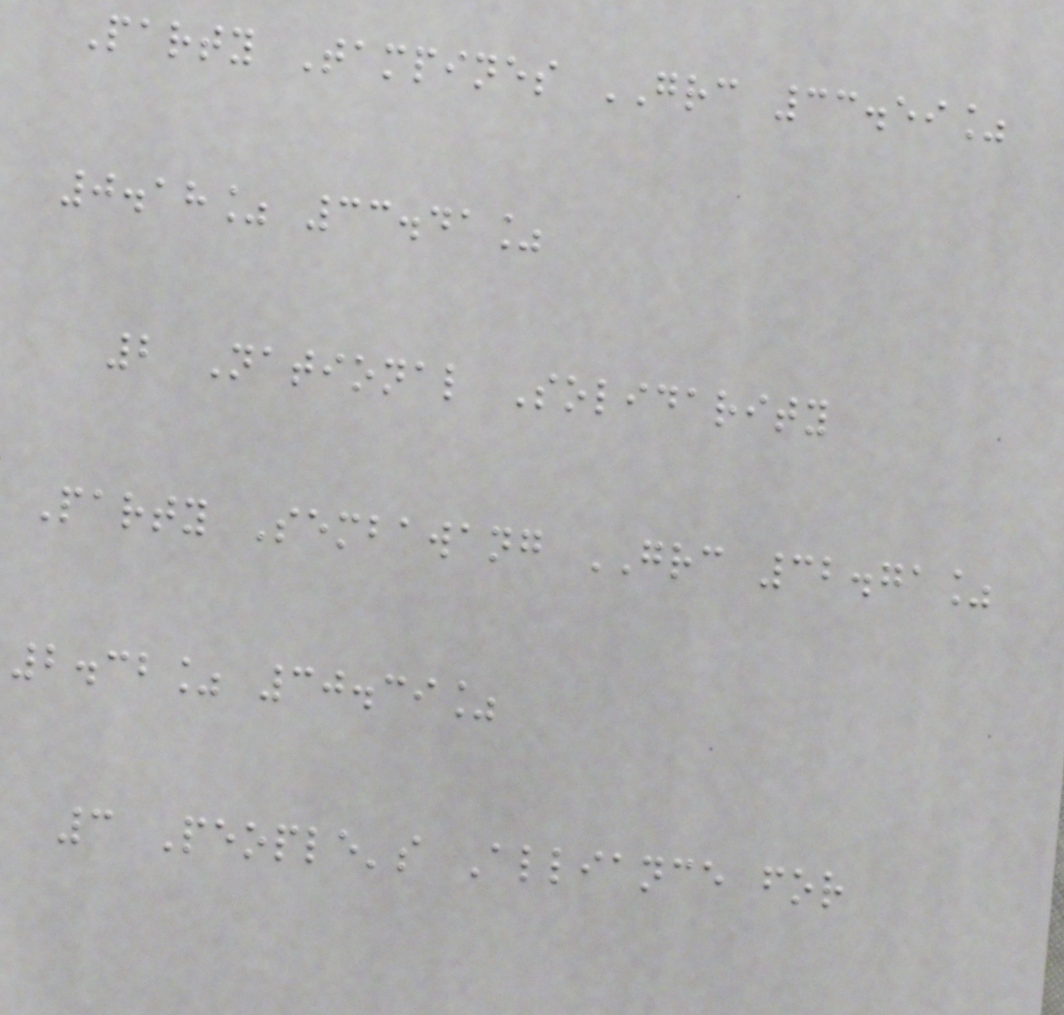Party Tampines GRC 33.59%
0.18% 33.41%
2 National Solidarity
Party Sembawang GRC 32.71%
2.32% 30.39%
3 People's Alliance for
